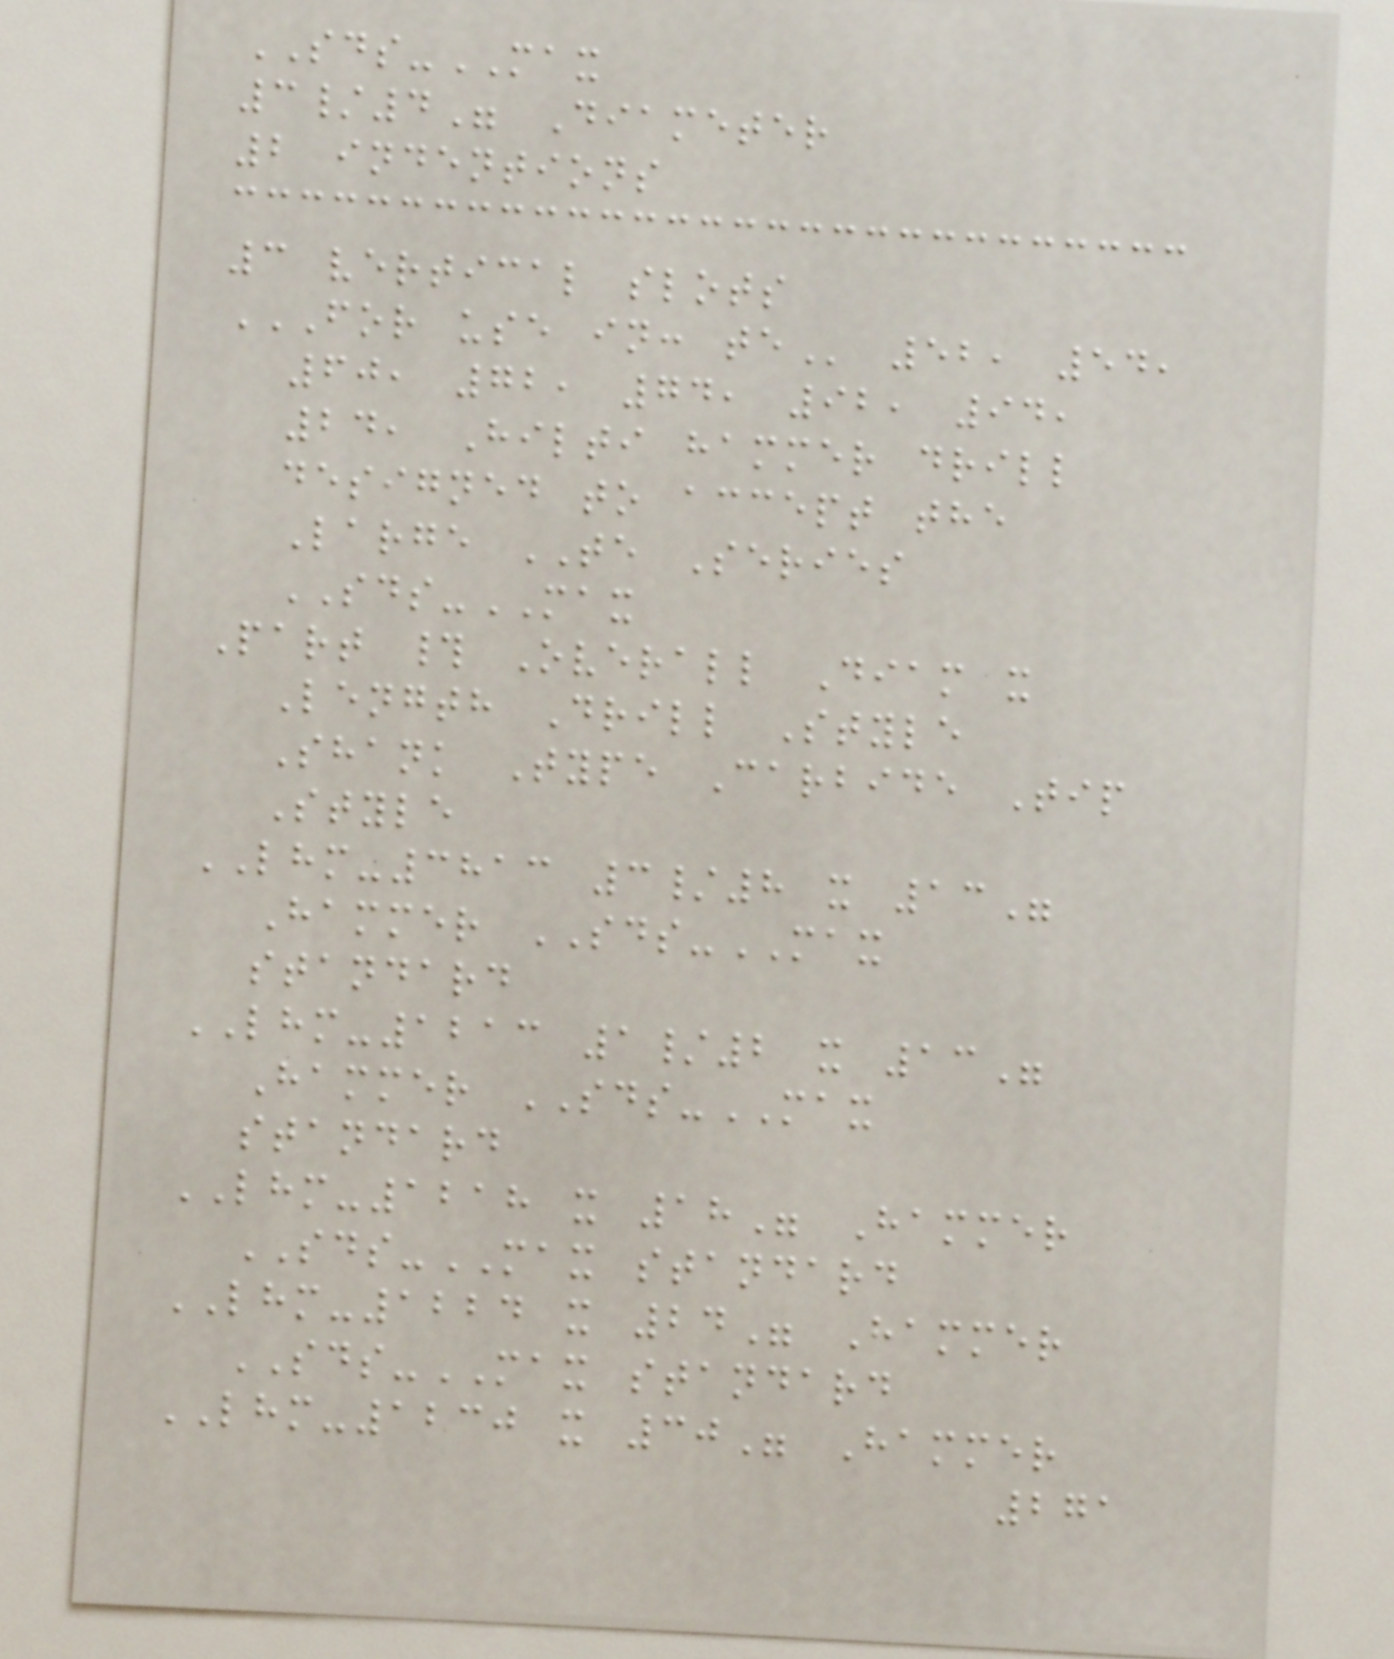SDS-MAX
3/4" Diameter
2 indentions
3 vertical slots
FOR USE IN: TE 52, 54,
60, 72, 74, 92, 94,
24, Hilti hammer drill
designed to accept the
Large TE Series
SDS-MAX
Part # Overall Diam x
Length Drill Style
Shank Type Carbide Tip
Style
LHM-3813 3/8 x 13"
Hammer SDS-MAX
standard
LHM-1213 1/2 x 13"
Hammer SDS-MAX
standard
LHM-1218 x 18" Hammer
SDS-MAX standard
LHM-1224 x 24" Hammer
SDS-MAX standard
LHM-1230 x 30" Hammer
271
